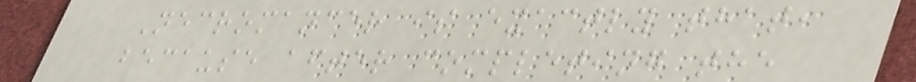Necromancer is exactly that,
because after completing the
